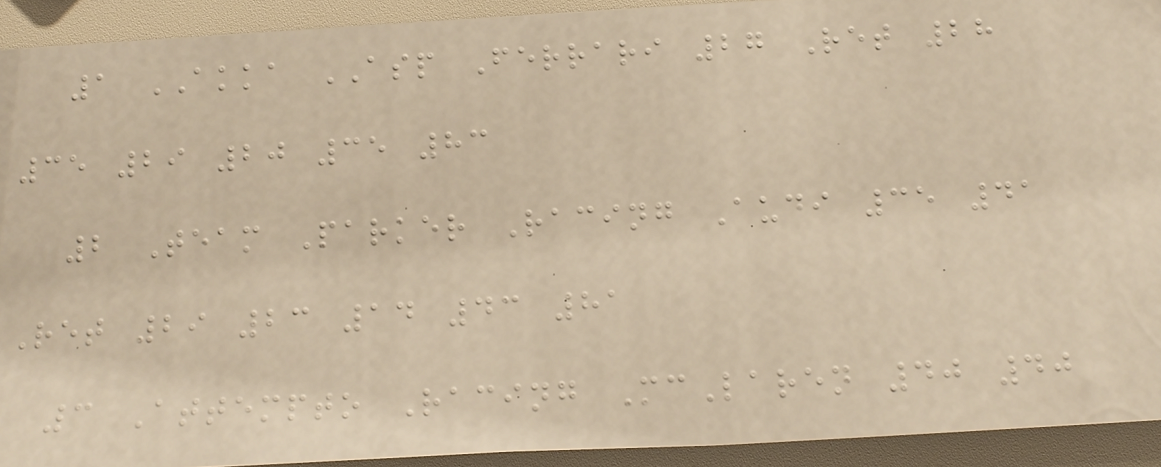1 AKKA ASP Ferrari 27 Ret 28
35 29 20 35 83
2 Team Parker Racing Audi 35 41
Ret 29 23 14 43 81
3 Attempto Racing McLaren 40 40
